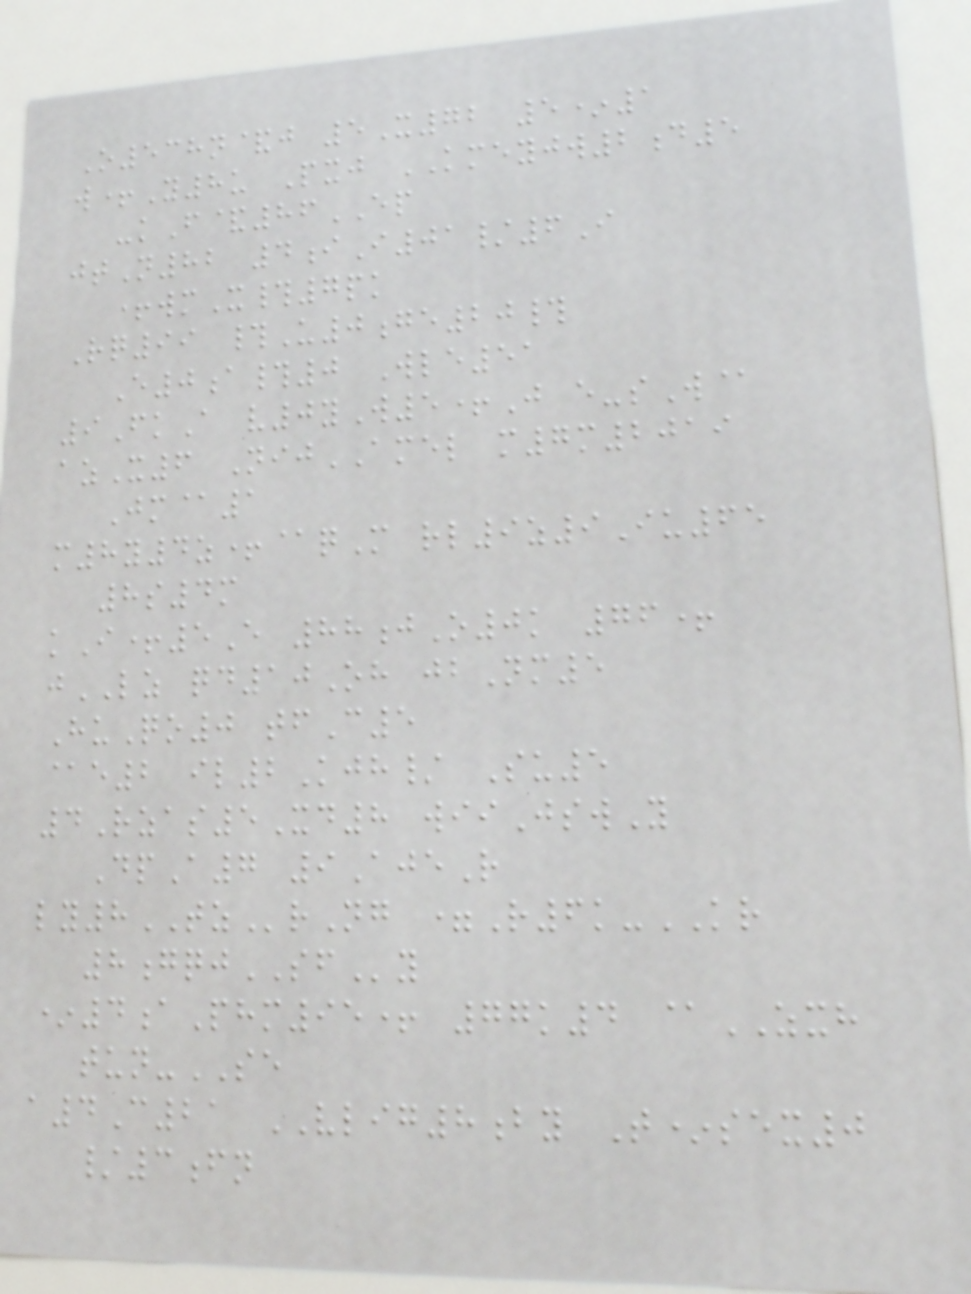O538n&j 5X72 5*1
w+Y8u Pxj KMEYJW2d5
-kF&86EP
jtN82 4iI01/6I
+wmX#7pk
Rq99 #U0ge20#
E0a#0 Wle51
9FkA v0yW5+J e-sW@
azX6 NijAMEL m7m2019
Jm@1
m8y4z+@qM rl9z9Iu65
8s4m
kI+5E 88jO0k 76+
jLZ qd10Oh jbNm5
HuQo0 tfC5
@e2 il2Kjh/ Su5
4Rzas5Xd8 wiiJswY
DpA7 9AjeR
ly8TZrNg =R6k-KR
8gqjSFy
*4aPhm95+ 77k4 @ZXH
tun-SE
a4C21 VLIG8by T*sex0
/3fn
